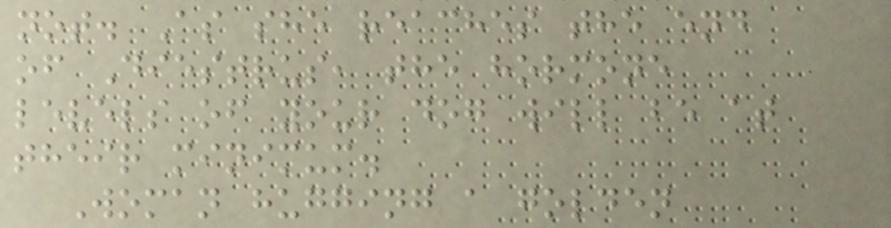not. As she reaches the end
of Diestrus, the hormone
levels of your dog will be at
their minimum.
Woman hugging a golden
